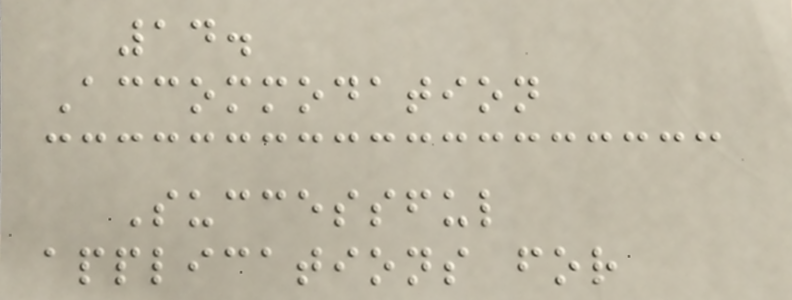14.
Accommodation
Successful
applications for
